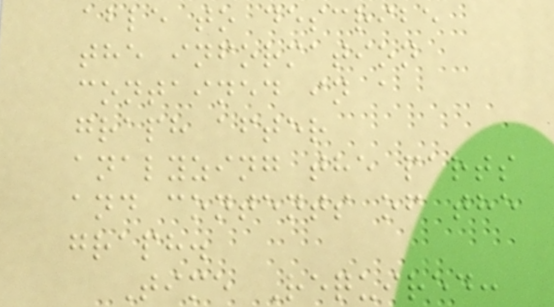able to describe
the information
contained in a
graph after
analyzing the parts
and contents of the
graph.
Time Required:
